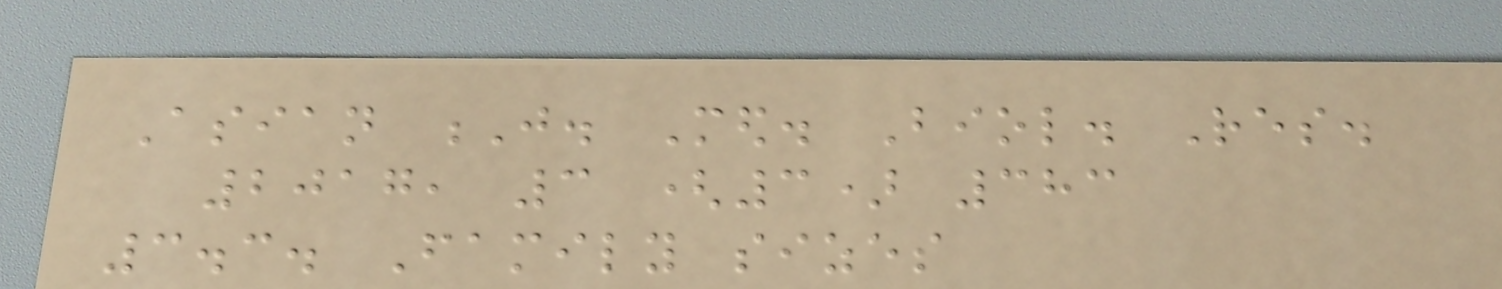Asian J. Med. Biol. Res.
2017, 3 (3) 383
3.3. Family sizes
